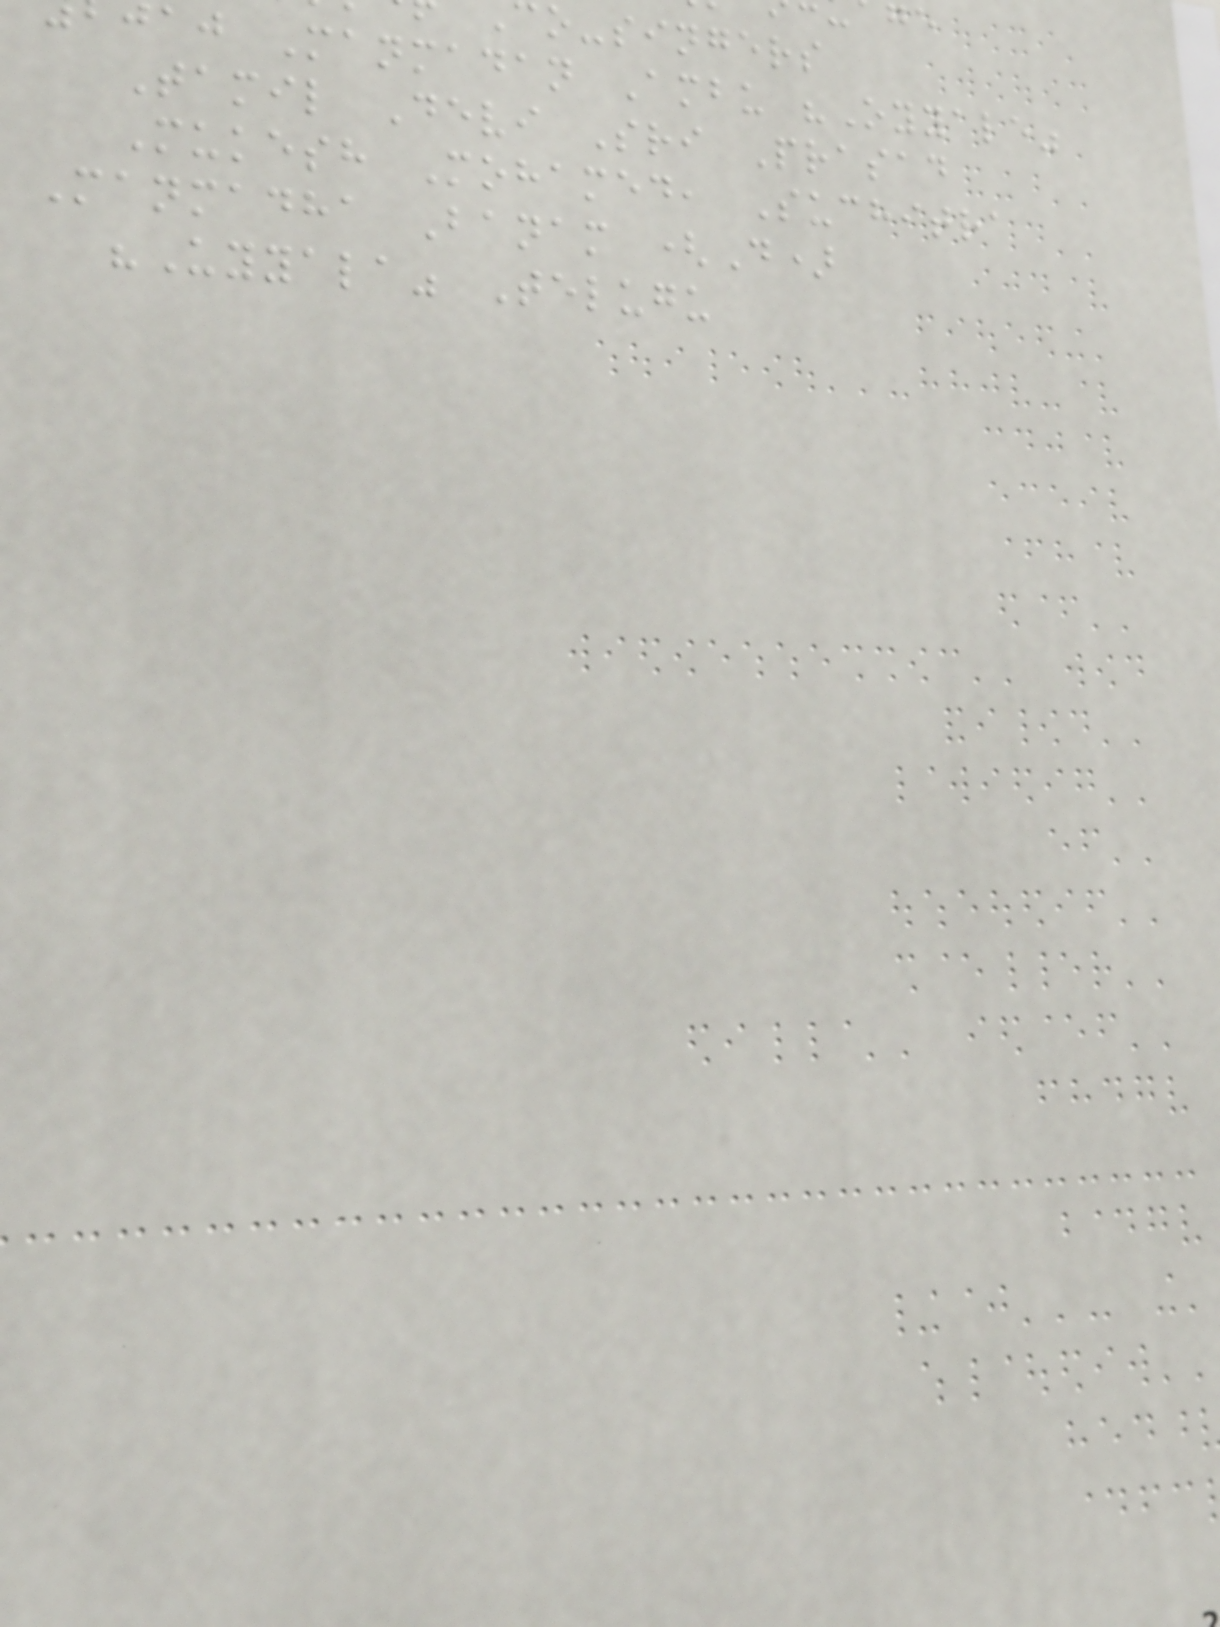o-singers
aj Manmadan Ambu "Oyyale"
Tamil Devi Sri Prasad
Mukesh Mohamed, Suchitra
Manmadha Banam (D)
"Uyyala" Telugu
